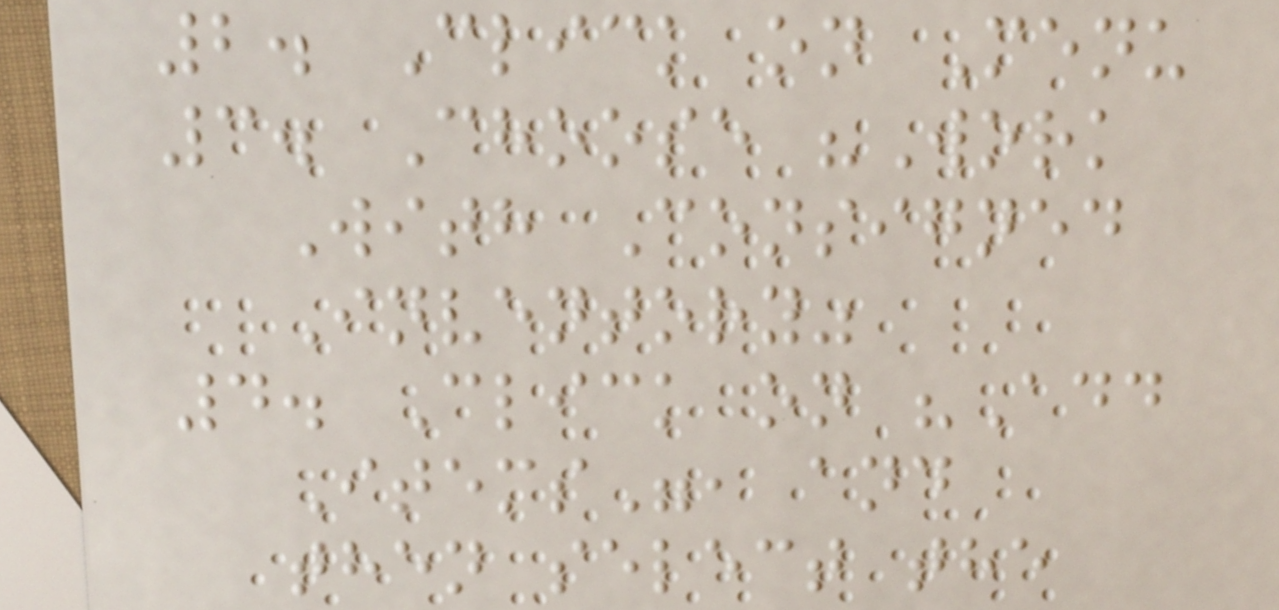2. Click on Menu
3. Choose "Work
With Consigned
Inventory"
4. Click on "Add
Items", and
then select the
